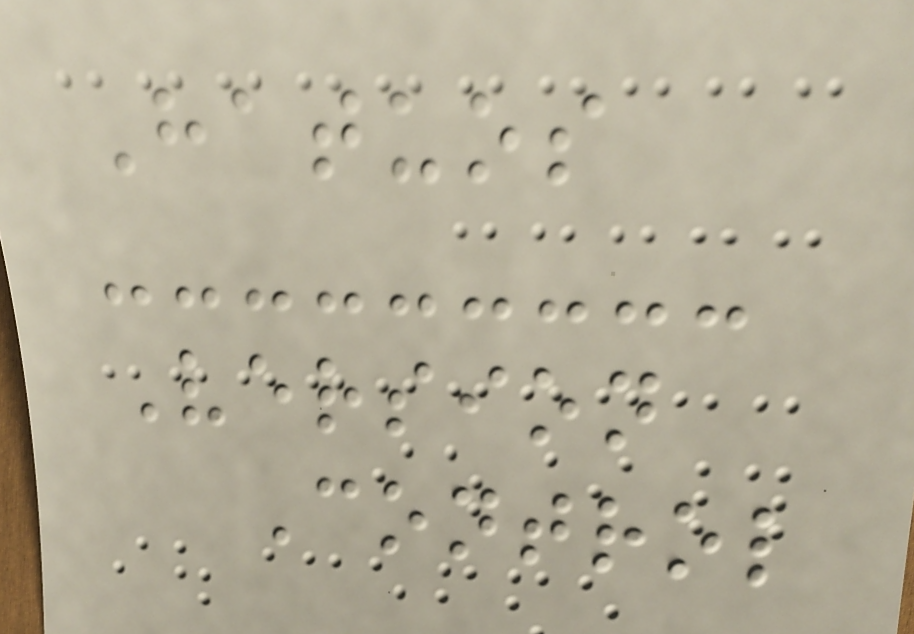Hatuos
Version
Control
